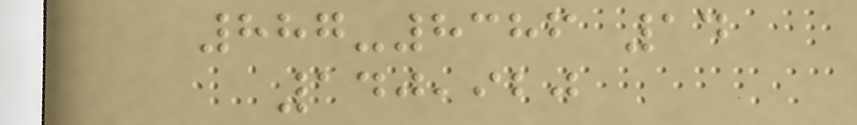887-8386 14
140,920
